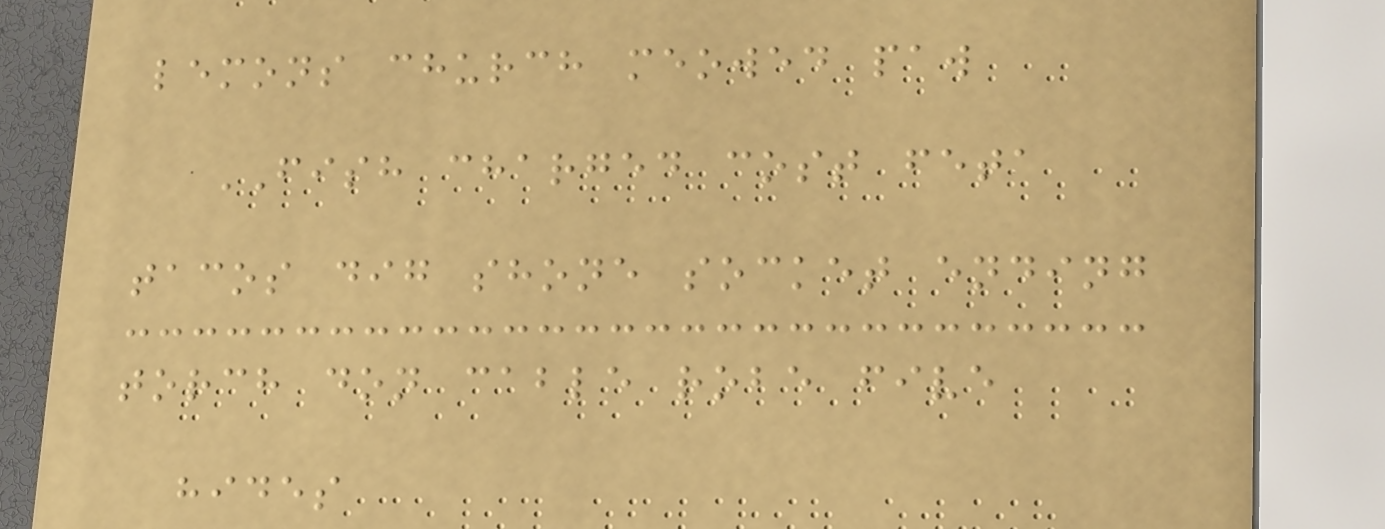lemons church meowed paw
FISH charged cost feta
tacos dig shone socket ending
torch don cable robe five
hides
